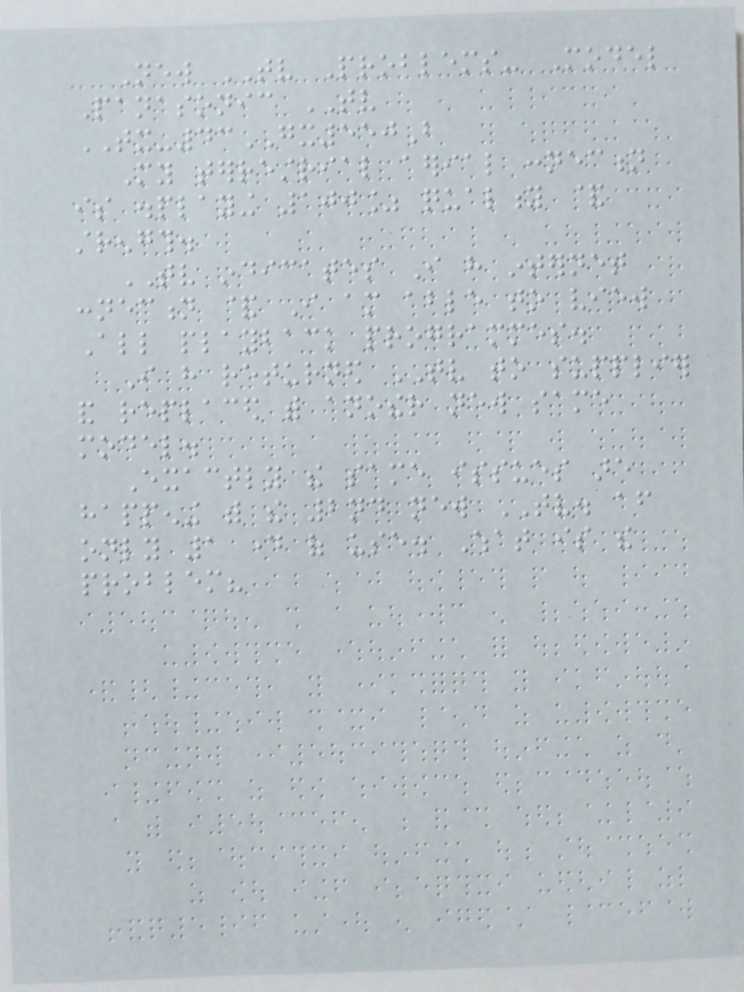New TV Problems- Model
Panasonic TV
TX-43GX550B
My terrestrial aerial connection
is displaying 100% quality &
strength.
TV indicates I have internet
connection & I am able to view
All playback programmes.
I have returned TV to supplier
and replaced with another new same
model.
Exactly the same issues are
happening with the 2nd new TV. after
only 1 day of use. What is the
problem?
